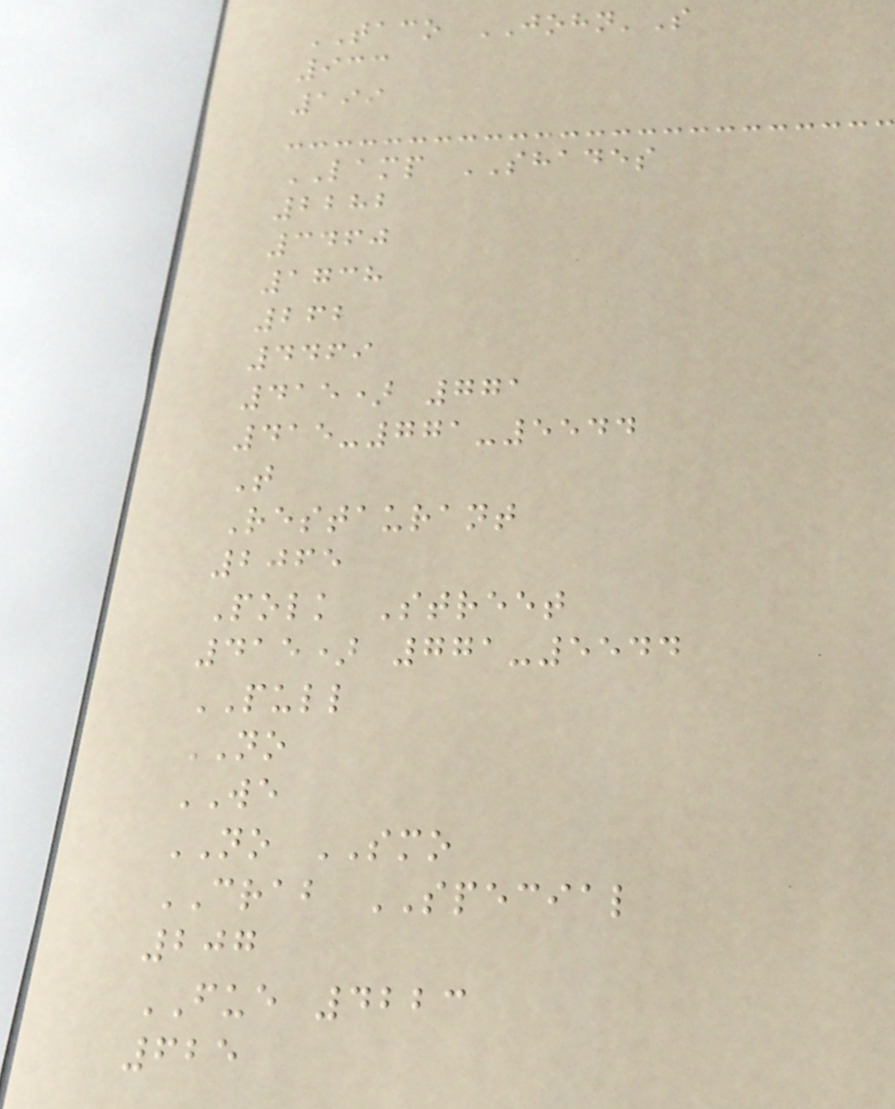TACO JOHN'S
933
199
LAMP SHADES
2282
3460
1738
262
4469
415) 771
415-771-5544
T
Restaurant
2065
Polk Street
415) 771-5544
PULL
NO
WE
NO SMO
CRAB SPECIAL
207
FUE 4223
625
